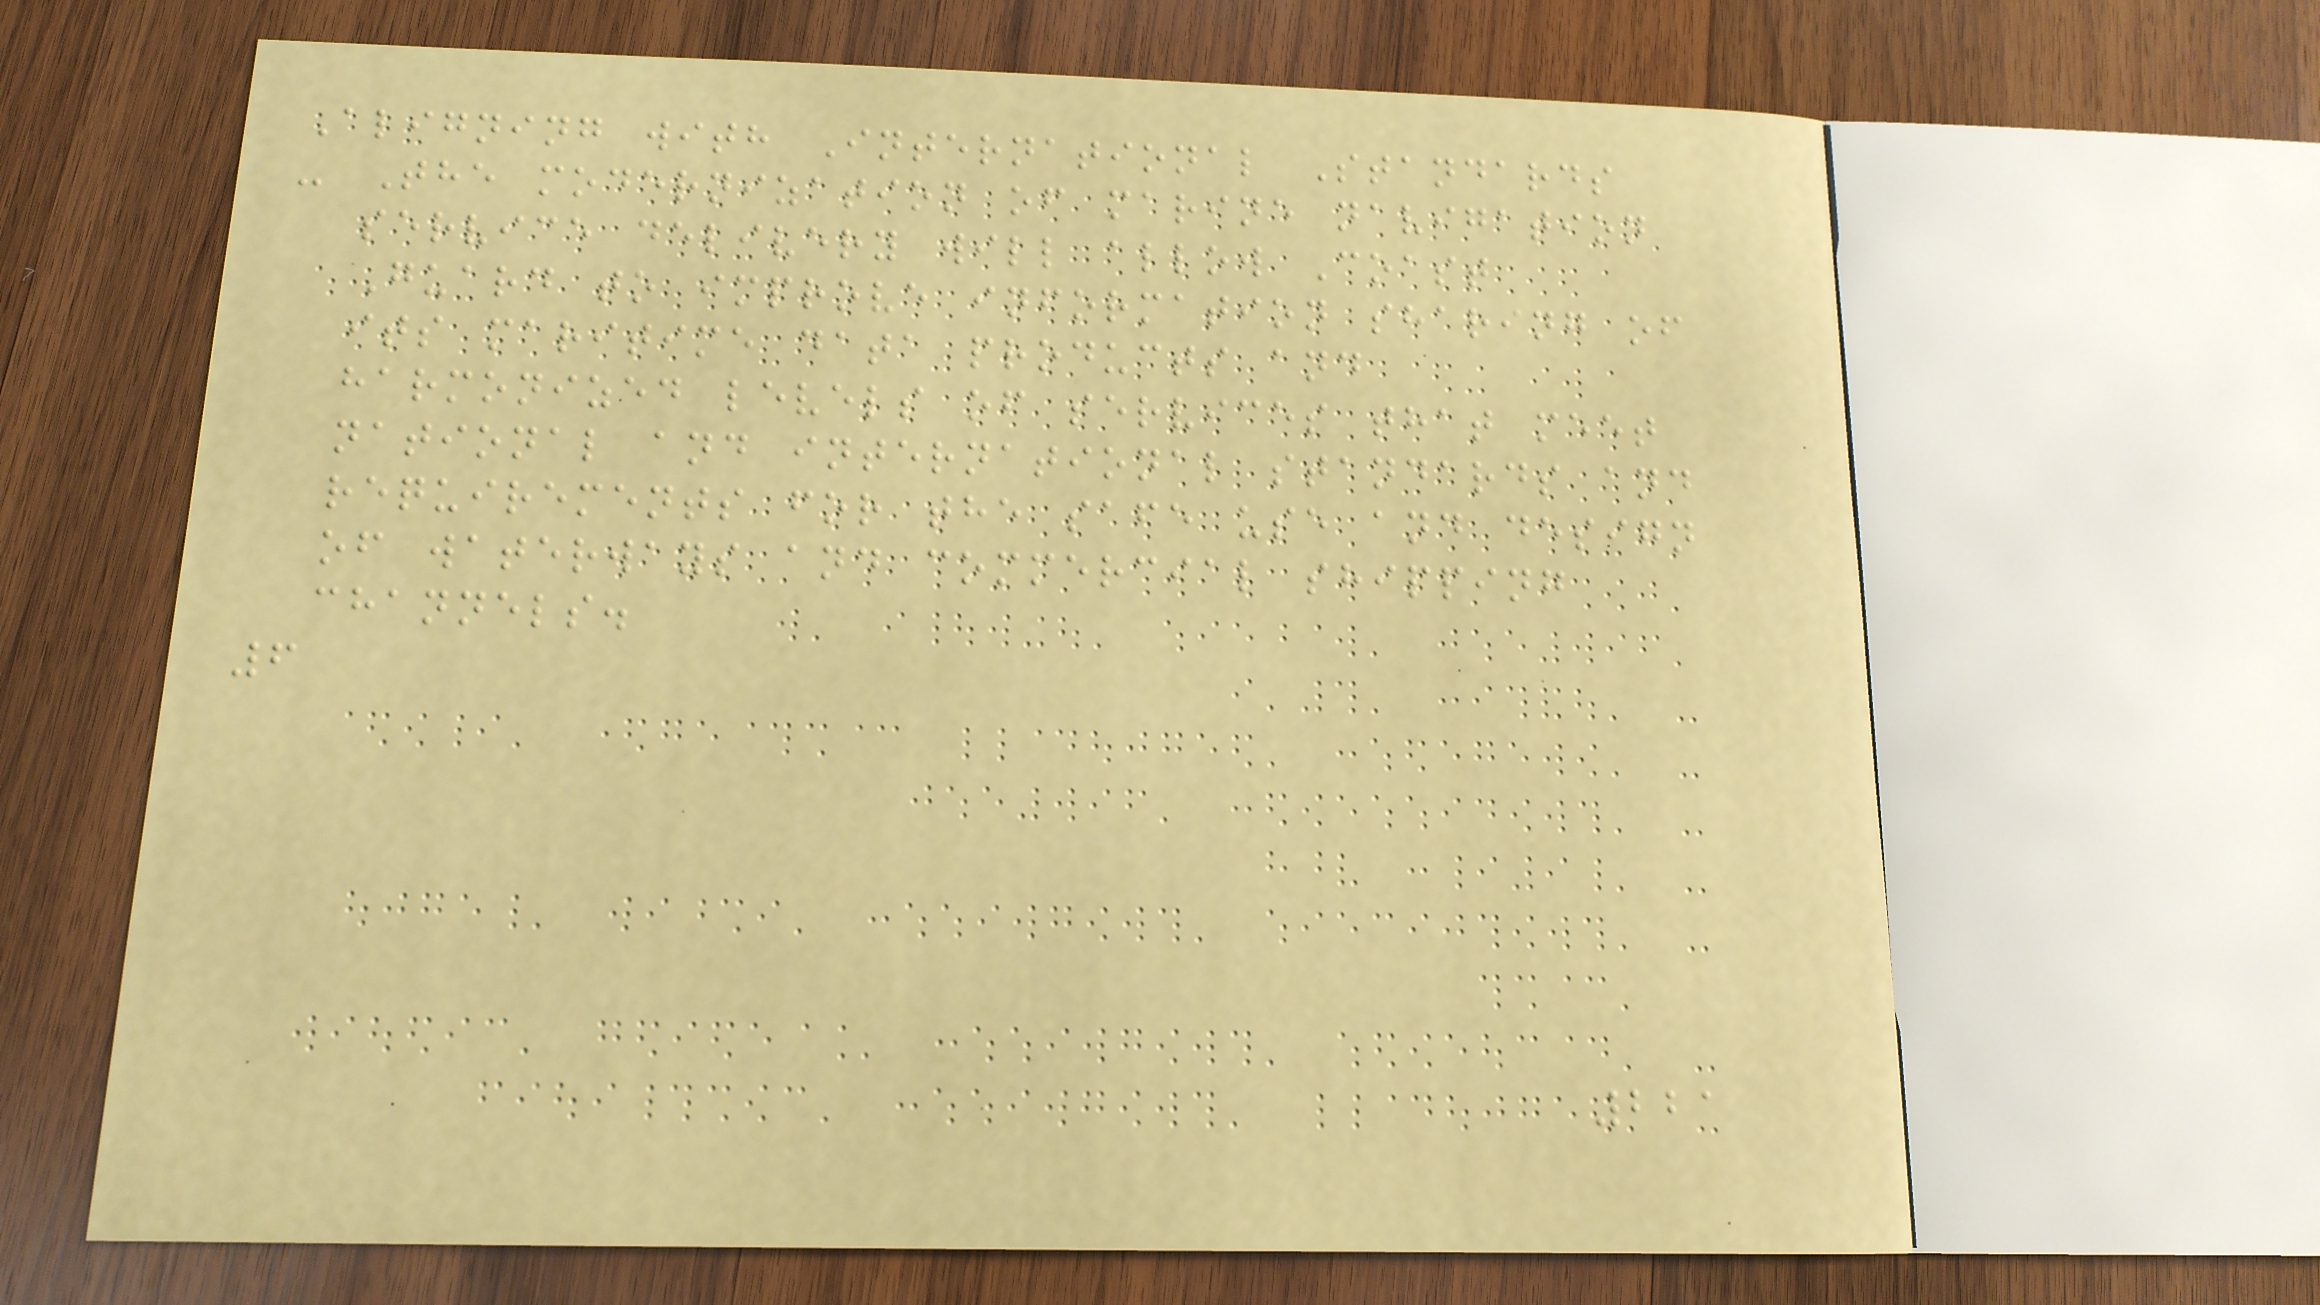Aligning with International Standards
- The modernization of marine navigation
service delivery will allow Coast
Guard to improve information sharing of
its maritime data products and
harmonized levels of services that meet
national and international standards and
requirements for the safe use and design
of waterways and commercial shipping
channels.
6
221
